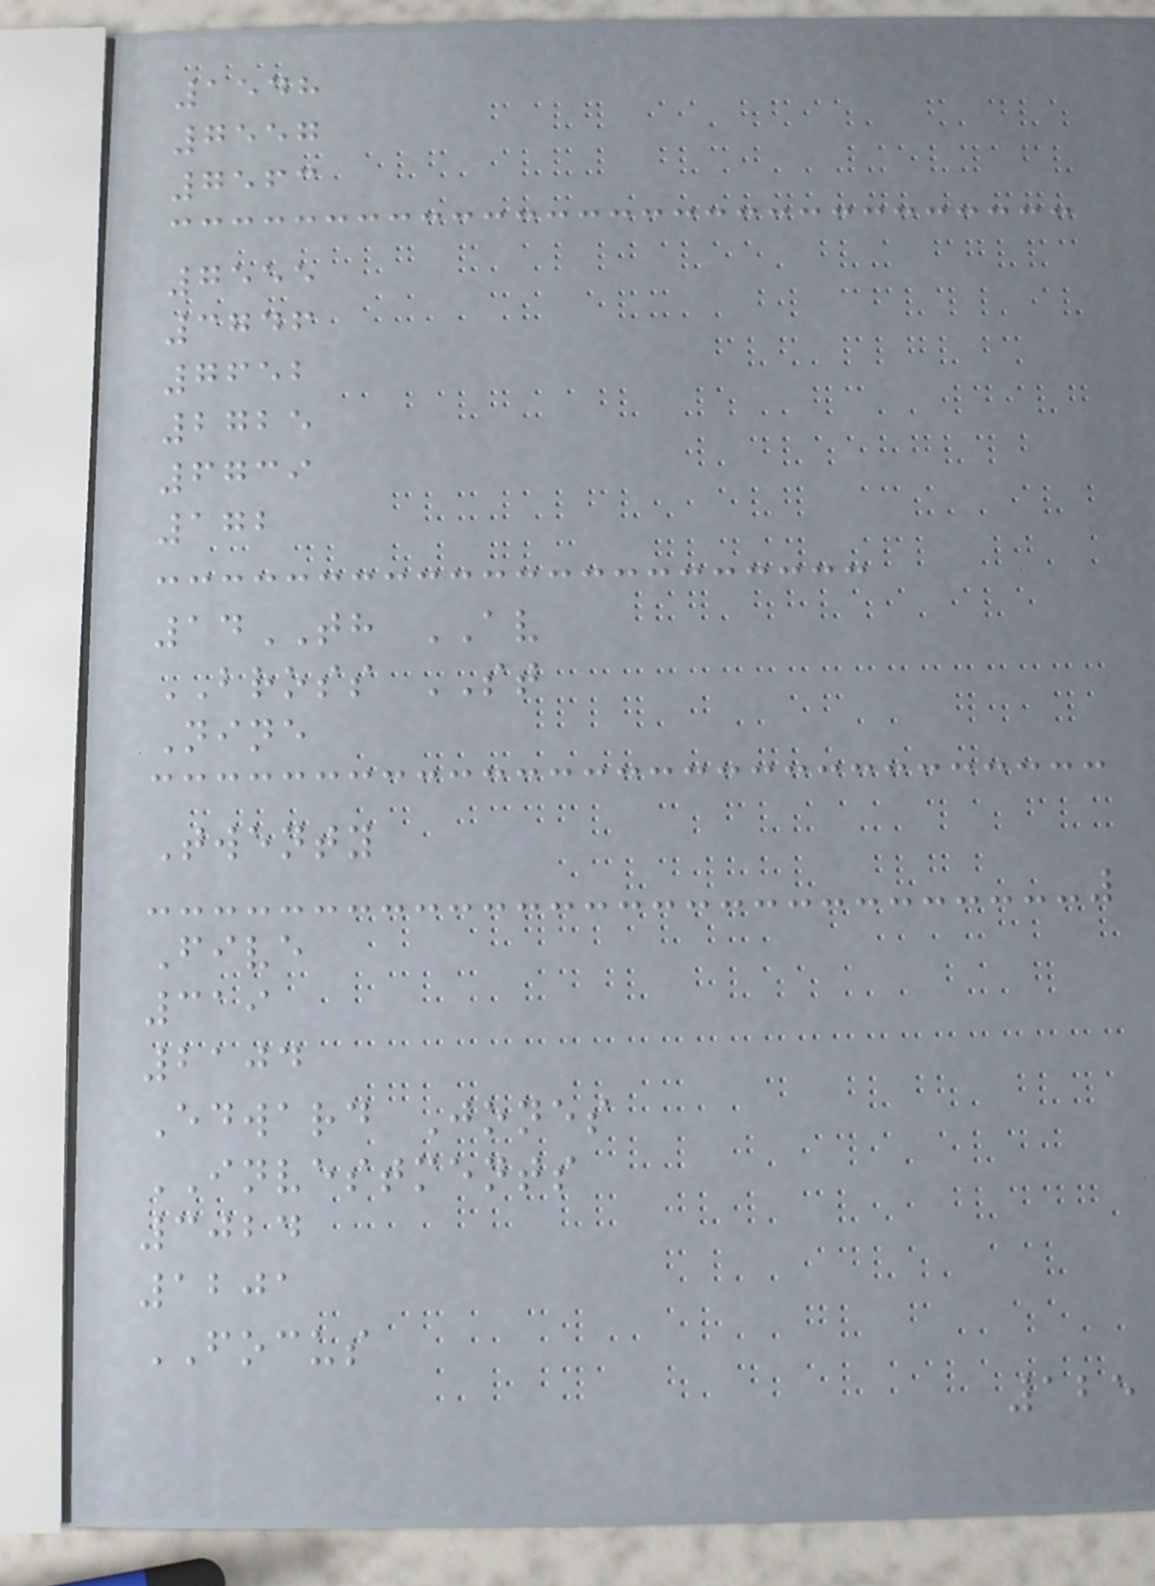1548
7557
7563
7555
3746
7652
2725
6739
172
14TH AV
BROSS ST
Nine
Twenty
Five
319
2104
Edward Jones
INVESTMENTS
3024
1201
FOCUS
125
